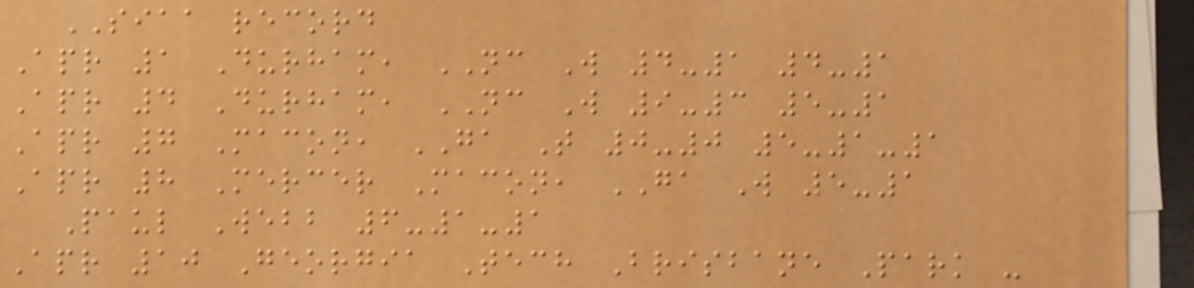SIAA record
Apr 1 Durham, NC W 4-1 4-1
Apr 4 Durham, NC W 9-3 5-1
Apr 7 Macon, GA T 0-0 5-1-1
Apr 8 Mercer Macon, GA W 5-1
Paul Webb 6-1-1
Apr 10 Georgia Tech Brisbane Park -
